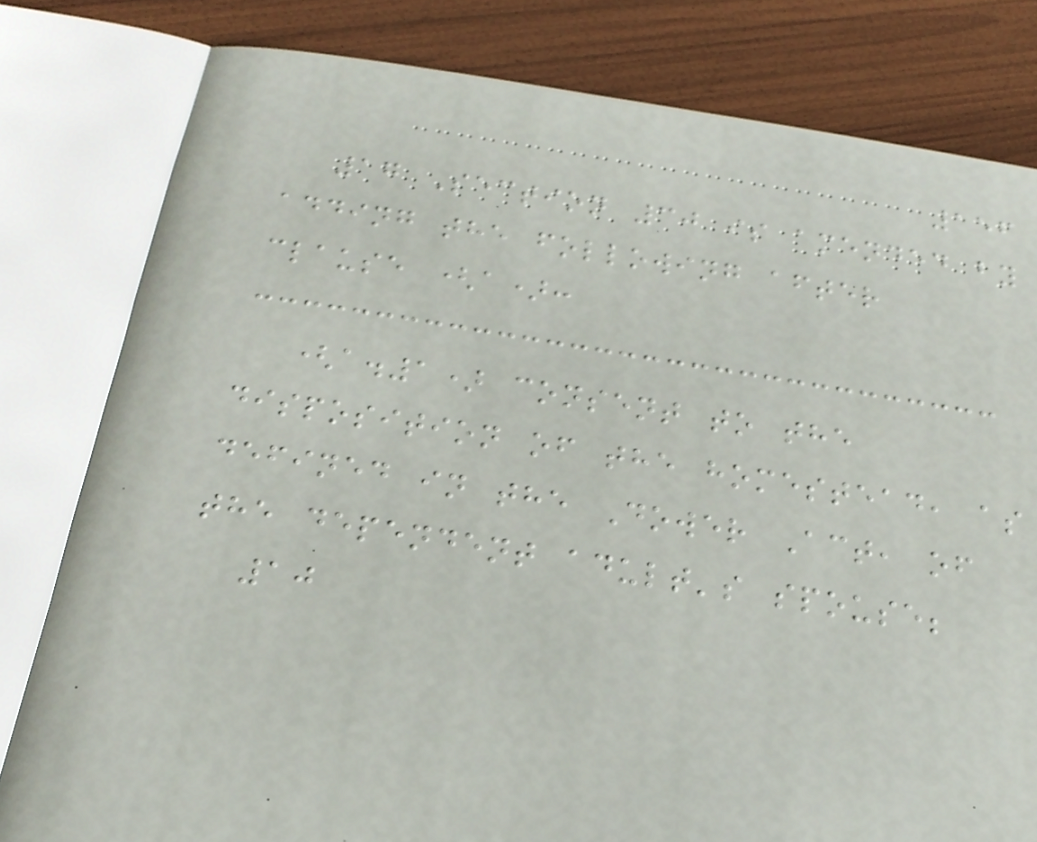156
17 Section 30 is amended by
adding the following after
clause (a):
(a.1) consent to the
disposition of the homestead, as
defined in the Dower Act, of
the dependent adult's spouse;
10
